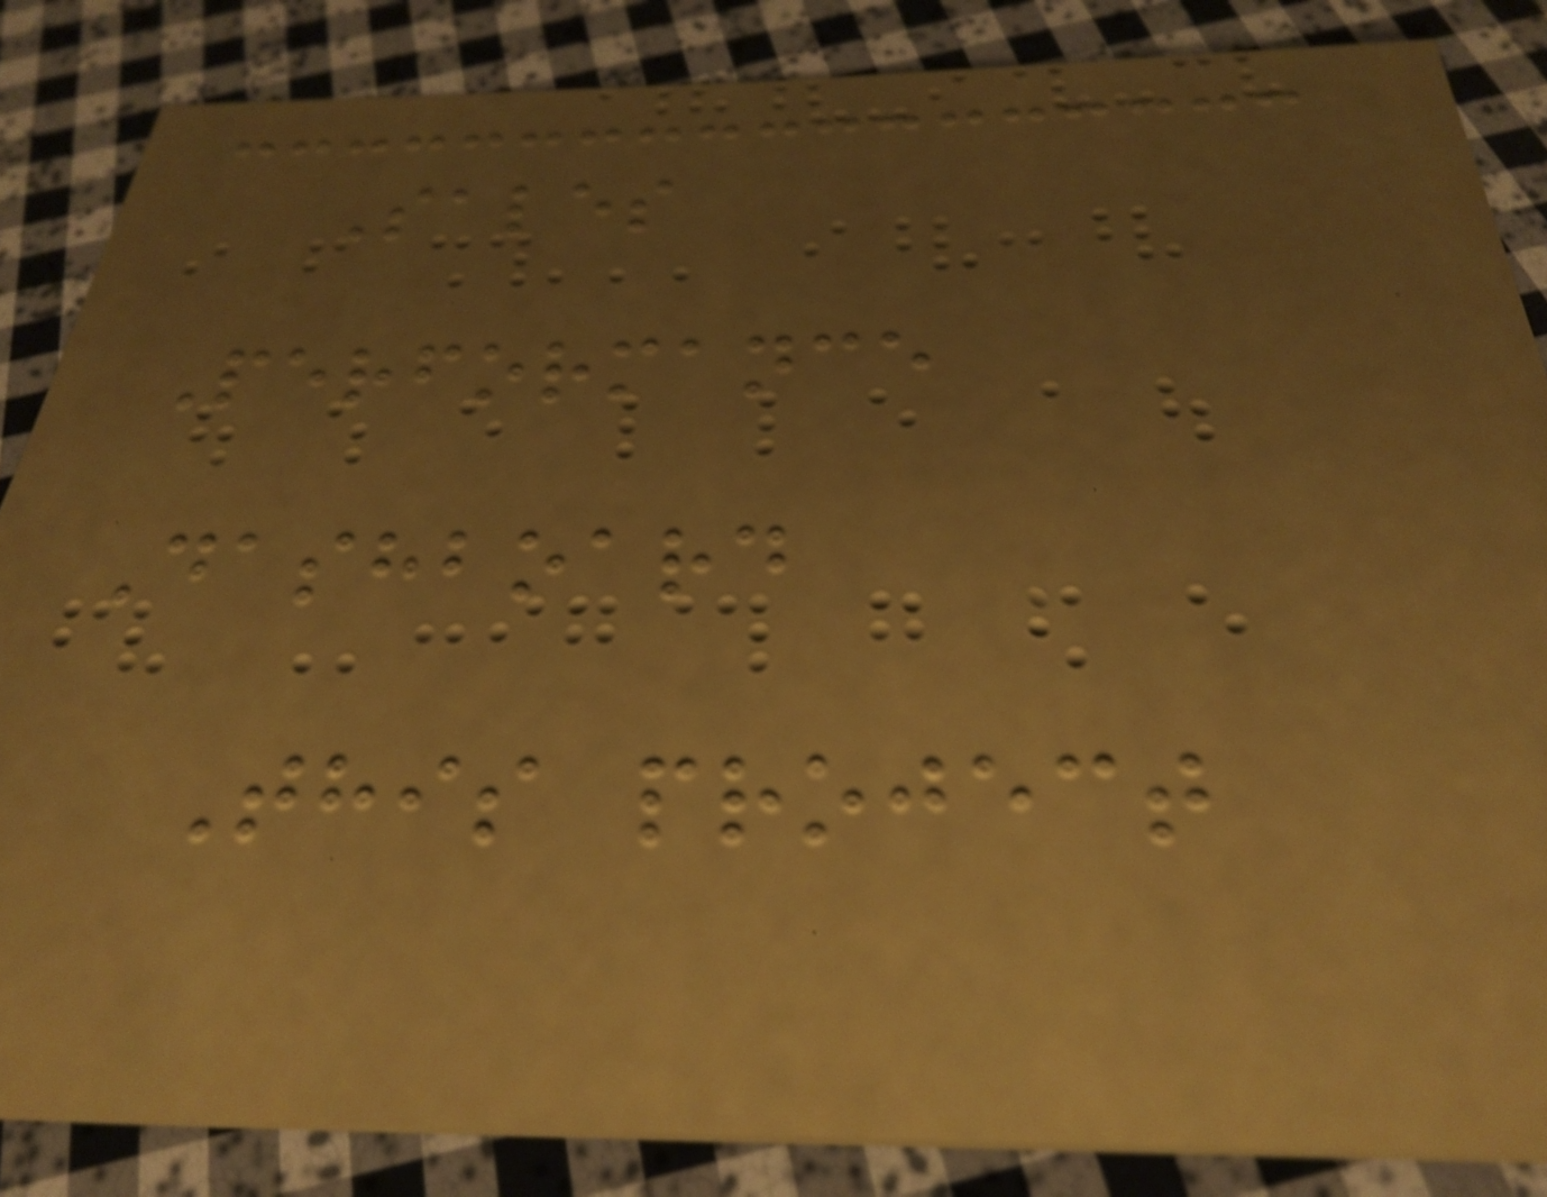Sales
Performance
Dashboard
This project
